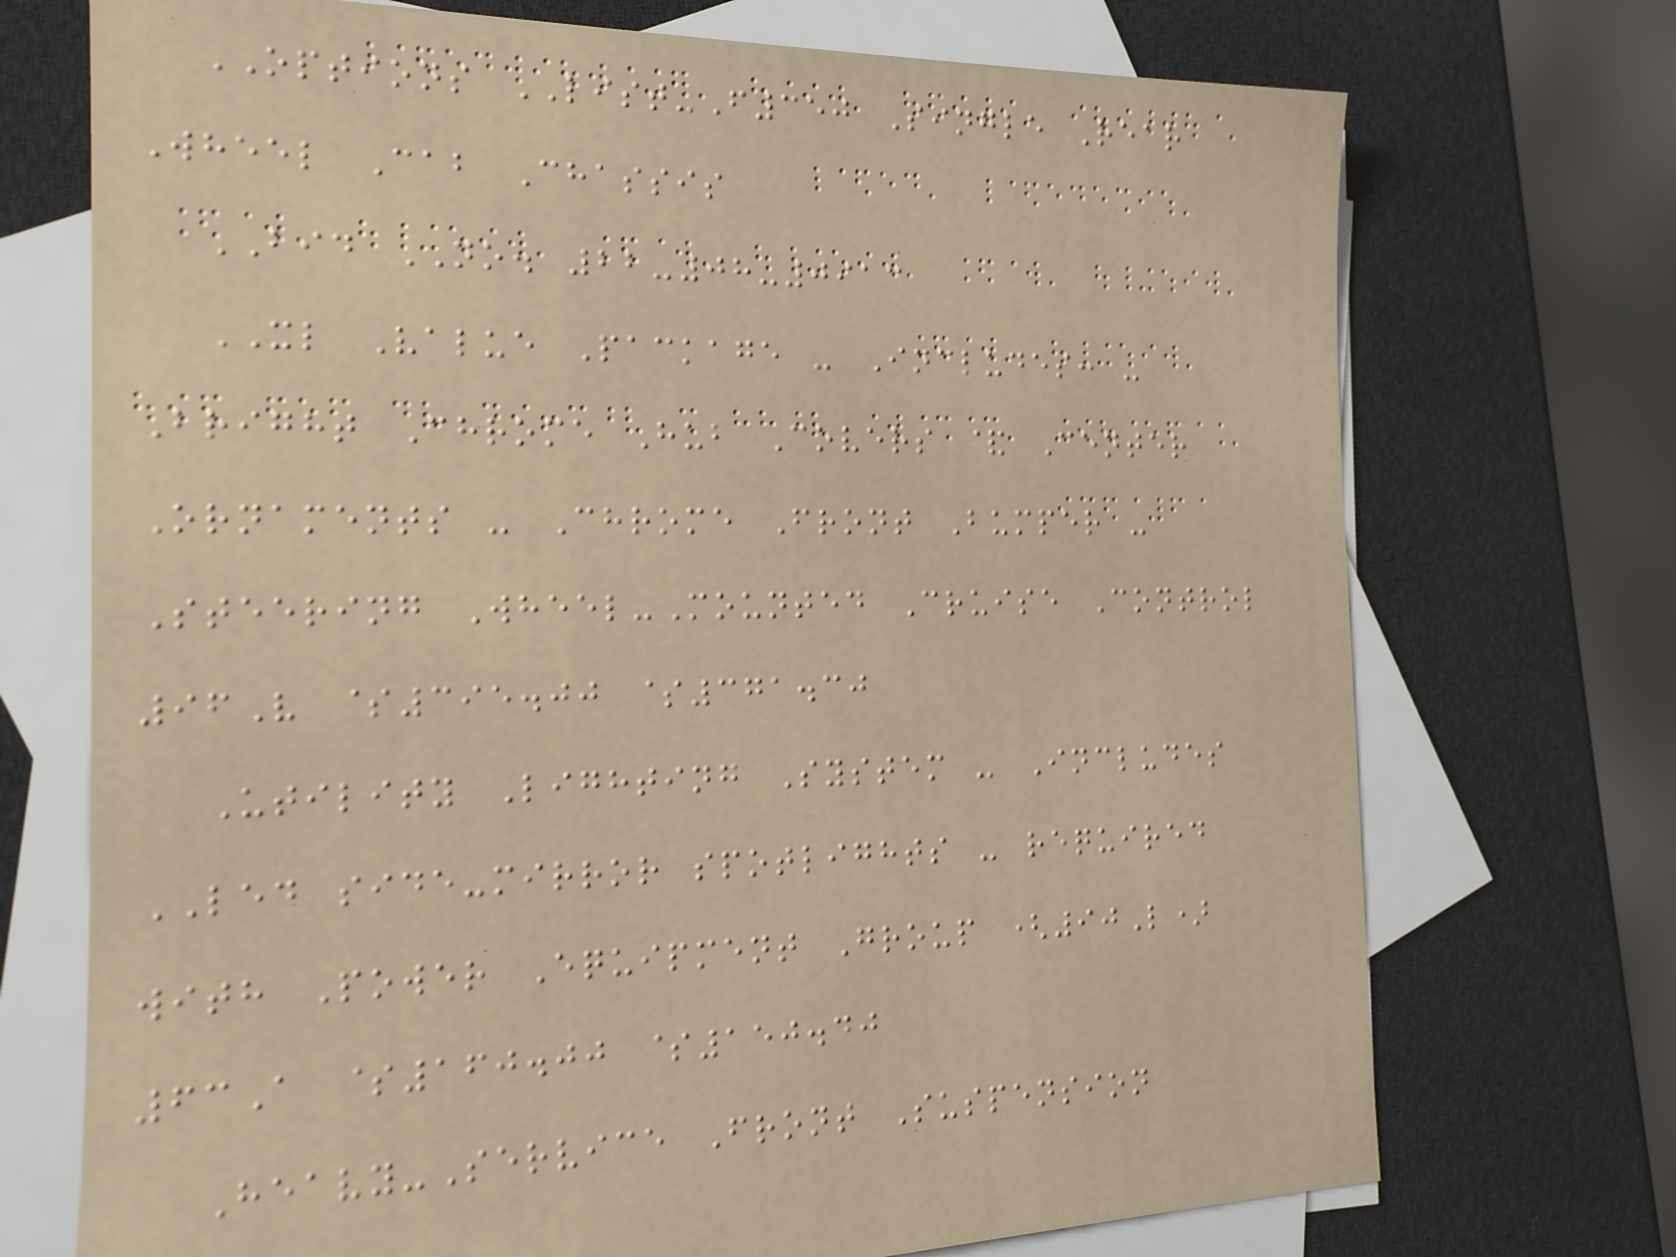OPTIONS LIST-F350 Single Rear
Wheel Cab Chassis
BID NO. 22-08-0913
XL Value Package - Includes: -
Bright Chrome Hub Covers & Center
Ornaments - Chrome Front Bumper -
Steering Wheel-Mounted Cruise Control
96V $395.00 $371.30
Utility Lighting System - Includes
LED side-mirror spotlights - required
with Power Equipment Group (90L)
63A $160.00 $150.40
Heavy-Service Front Suspension
